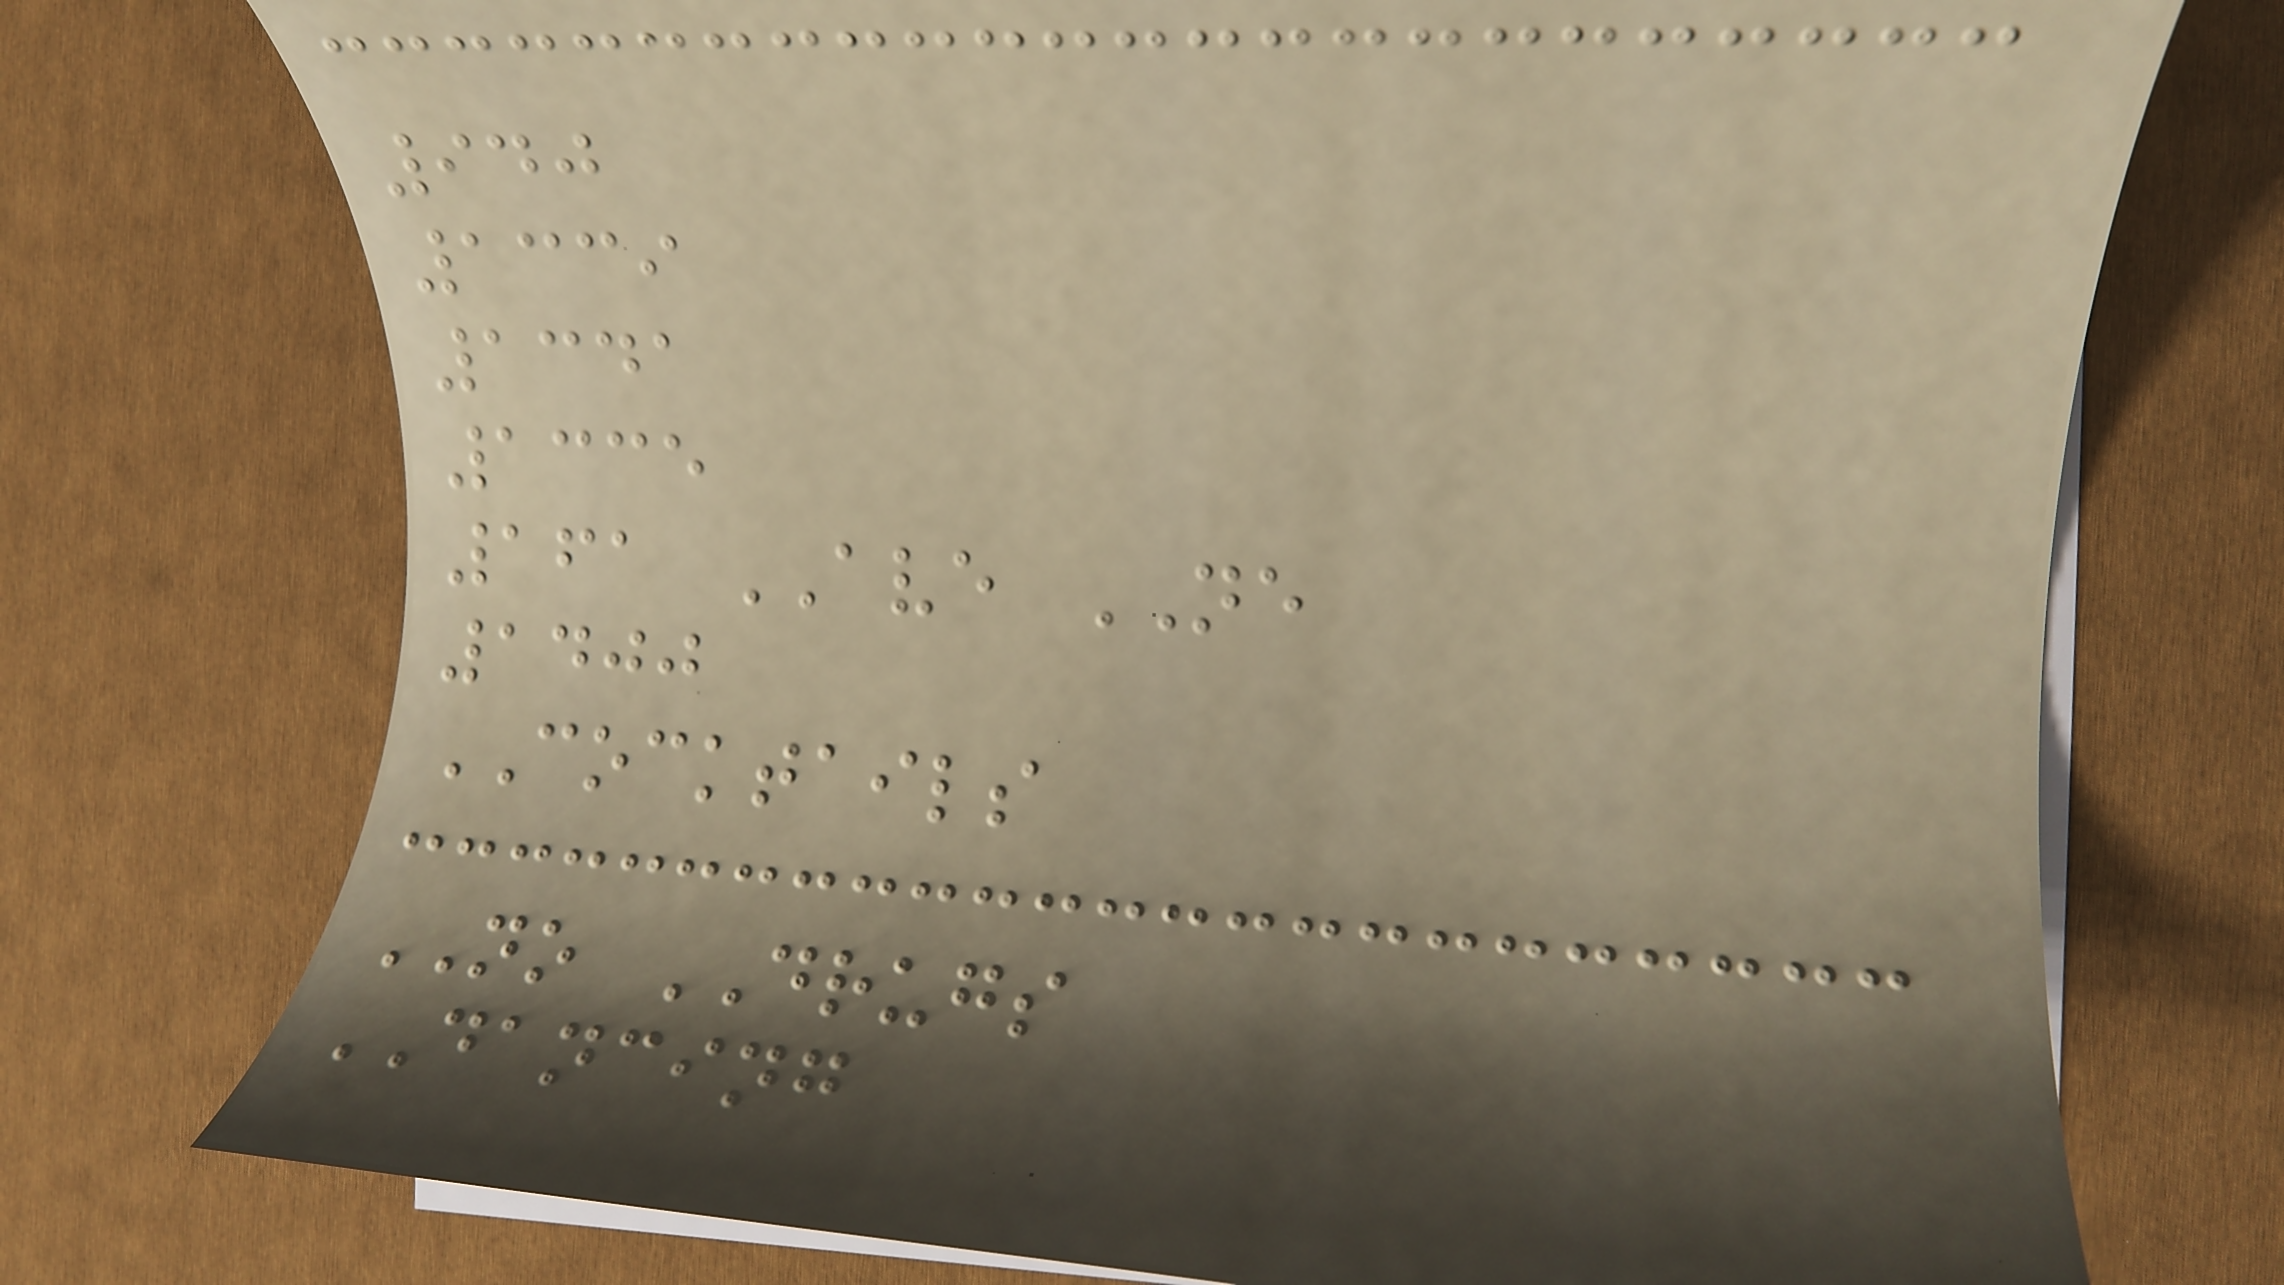940
1339
1341
1335
161 AVE NE
1400
COCKTAILS
NO DRUGS
DANCING
